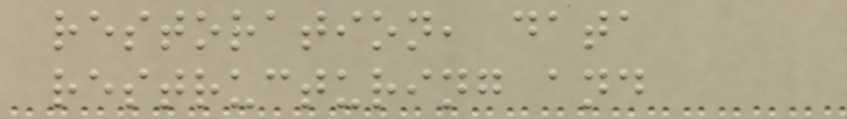restoration, data
restructuring and
